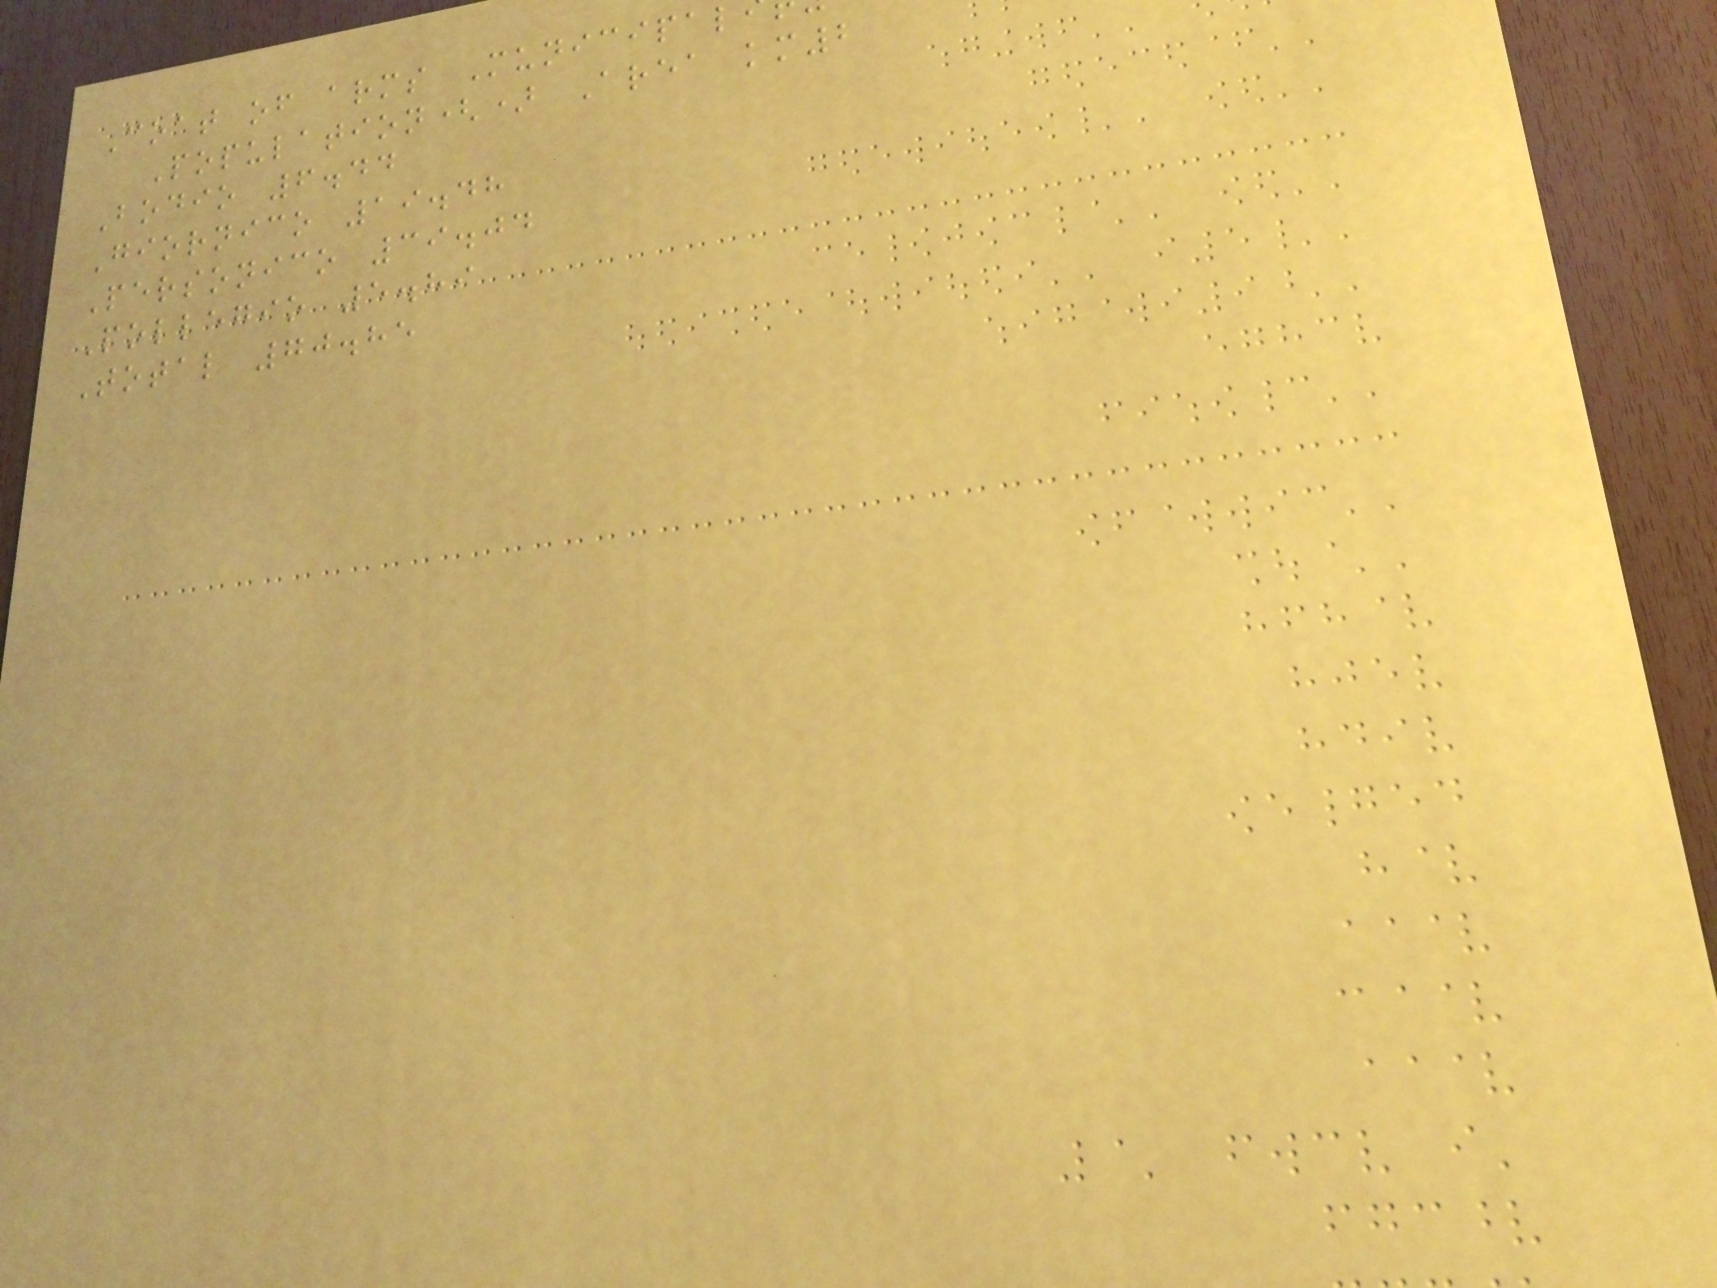Coat of arms Municipal
Population() Area km2
Bodio 6.44
Giornico 19.48
Personico 39.04
Pollegio 5.89
Total 70.85
